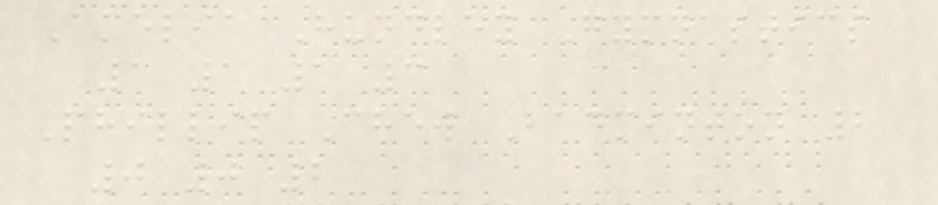Amelia Hundley Gymnastics
1 1 1 3
Phillip Chew Badminton 2
0 0 2
